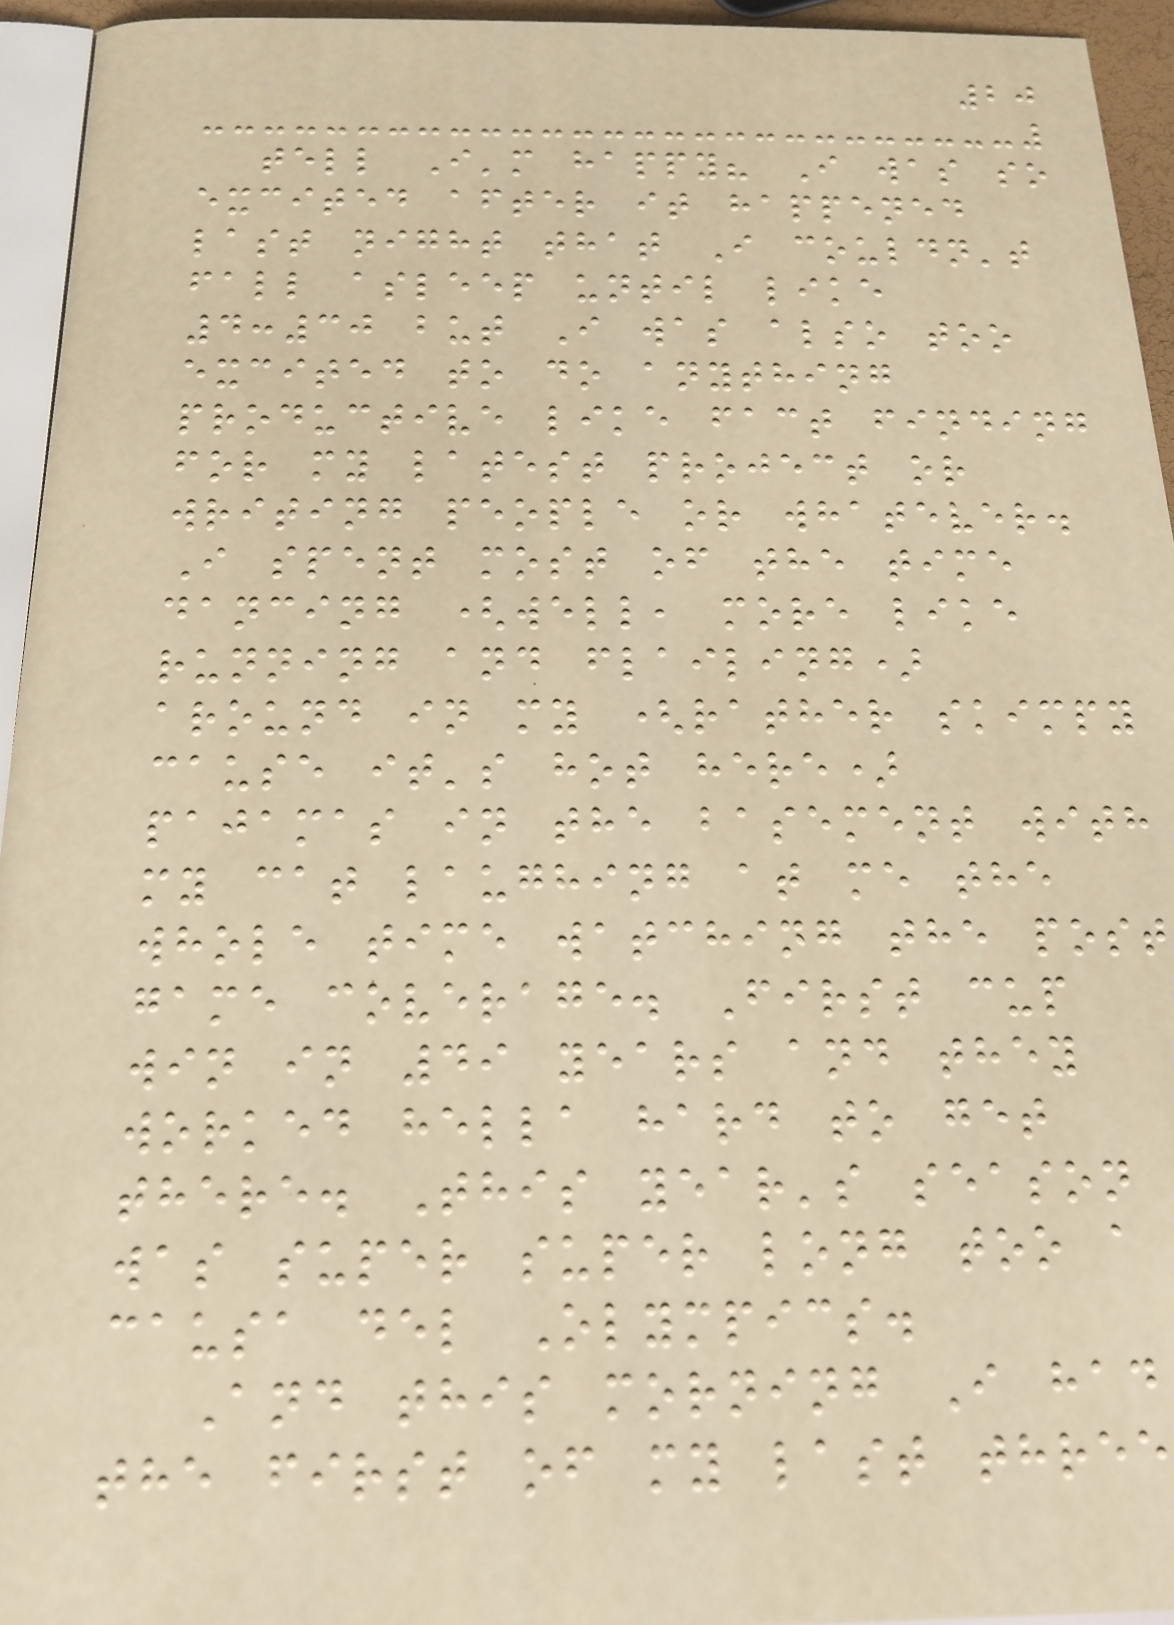20
tell I'm happy? I was so
excited after it happened
last night that I couldn't
fall asleep until like
4:30 but I was also too
excited to do anything
productive like fact finding
for my latest project or
writing people or whatever.
I spent most of the time
dancing (well, more like
running and flailing)
around in my (rather skimpy
cause it's hot here)
pajamas in the basement with
my cat laughing at me the
whole time watching the post
game coverage. First cup
win in 49 years and they
worked hella hard to get
there. This year's season
was super super long too a
causa del Olympics.
And this morning I had
the first of my last three
